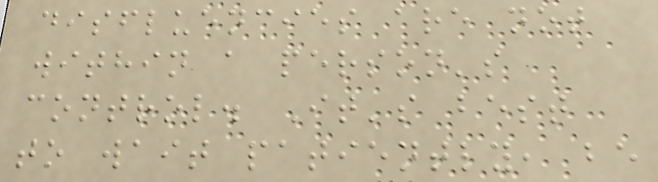disfluencies are not
within a person's
control. It's best
to wait patiently, be
